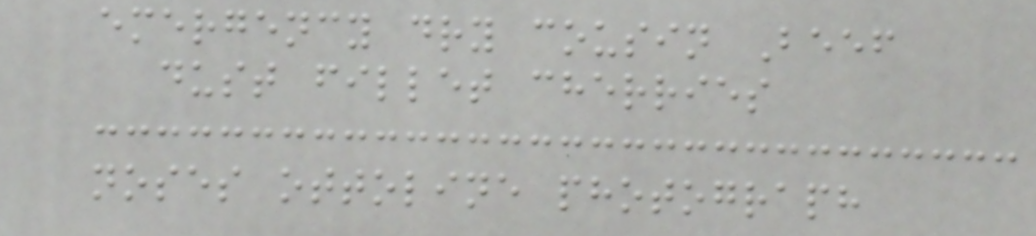emergency dry cousin Beef
dust fillet cherries
noses ottoline photograph
